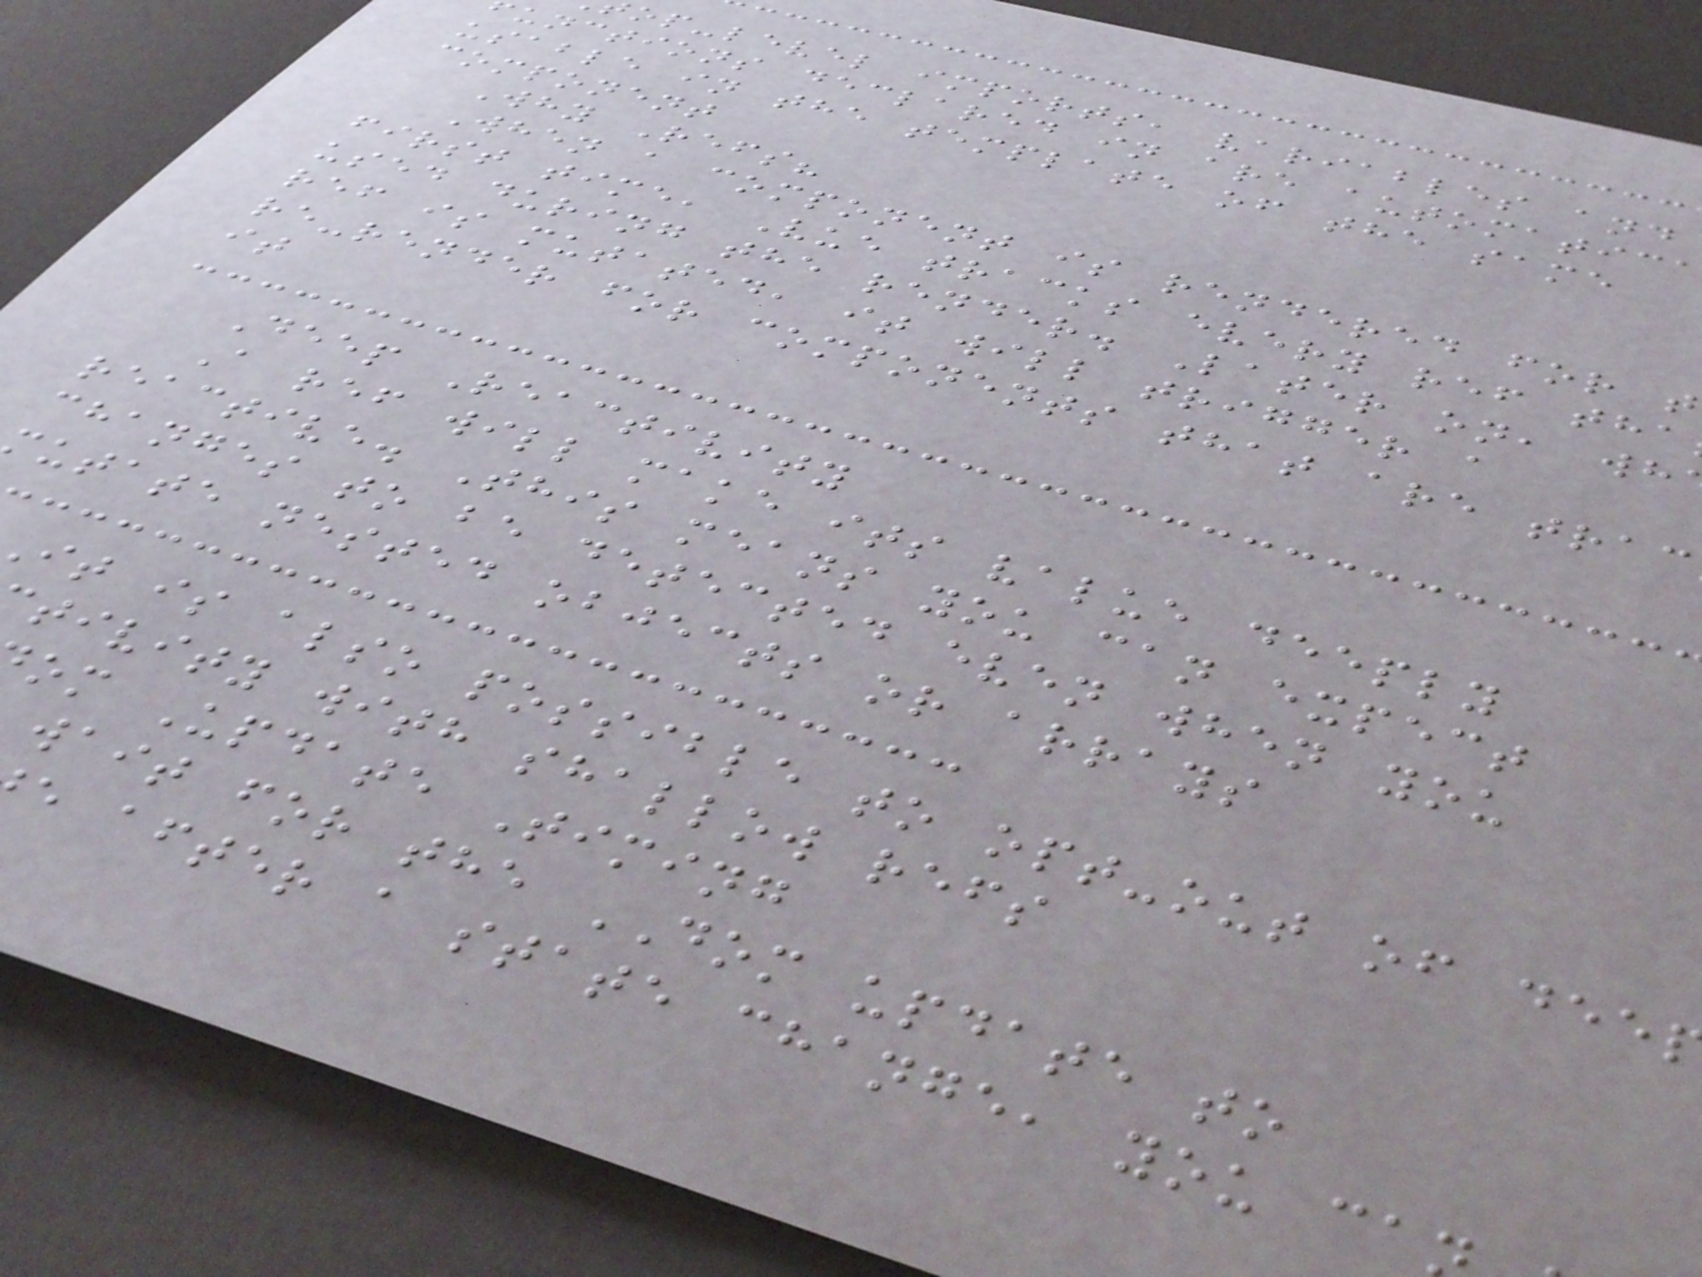op-level imports, variables and
unctions declared in are automatica
usable in the template of the same
component
Why Refs?
When a component is rendered for t
first time, Vue tracks every ref tha
used during the render. Later on, wh
ref is mutated, it will trigger a
re-render for components that are trac
it
Deep Reactivity
A ref will make its value deeply
reactive. This means you can expect
changes to be detected even when you
mutate nested objects or arrays
it is also possible to opt-out of dee
tivity with shallow refs
om Update Timing
wait for the DOM update to
e after a state change, you ca
